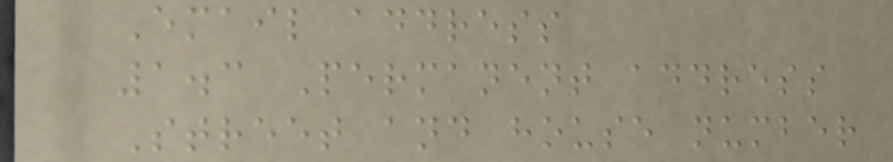Email address
1.3 Permanent address
Street and house number
